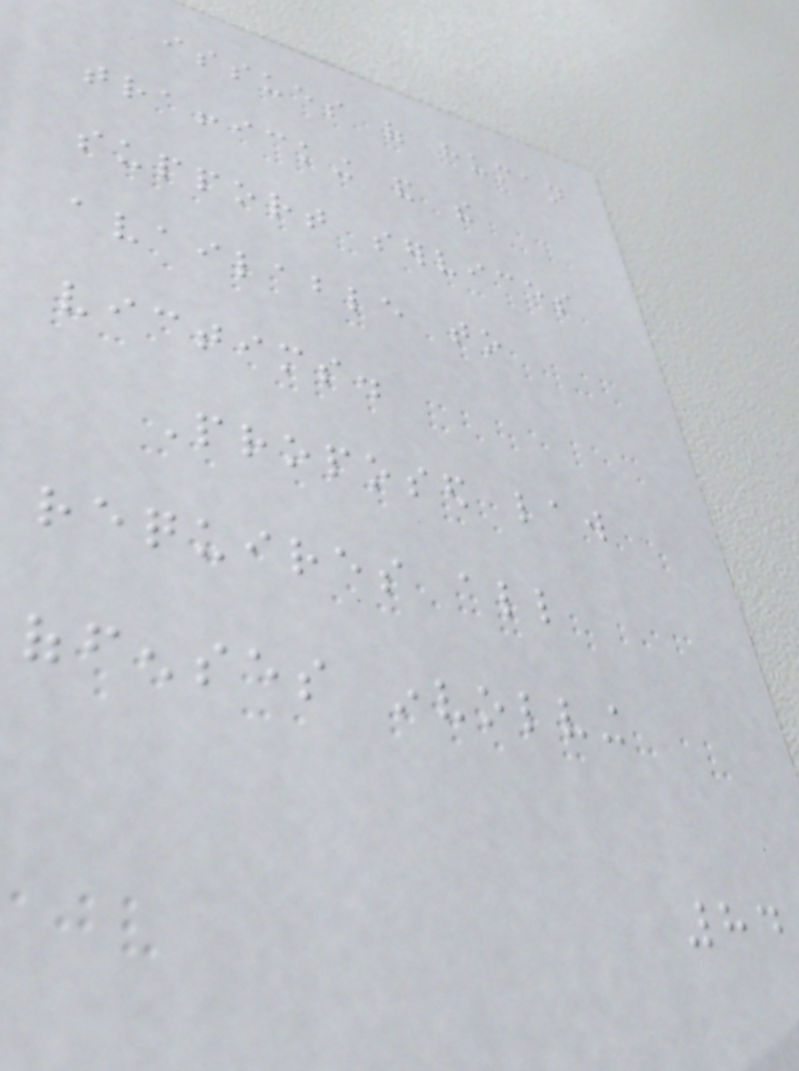issues of human
trafficking and the
support services
available to
victims.
Proposed law
requires all
offenses involving
84
